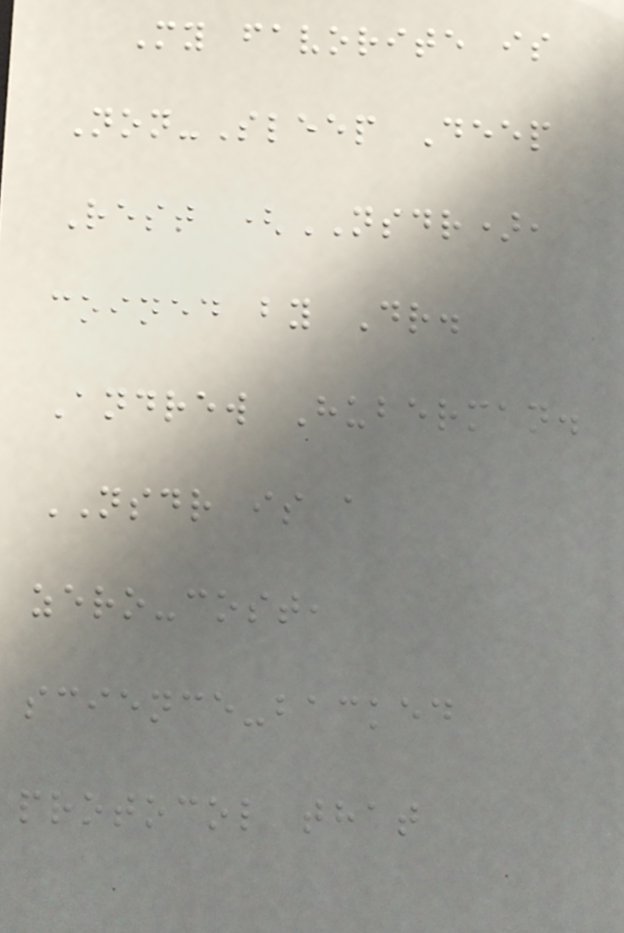My favorite is
Non-Sleep Deep
Rest (NSDR),
coined by Dr.
Andrew Huberman.
NSDR is a
zero-cost,
science-backed
protocol that
